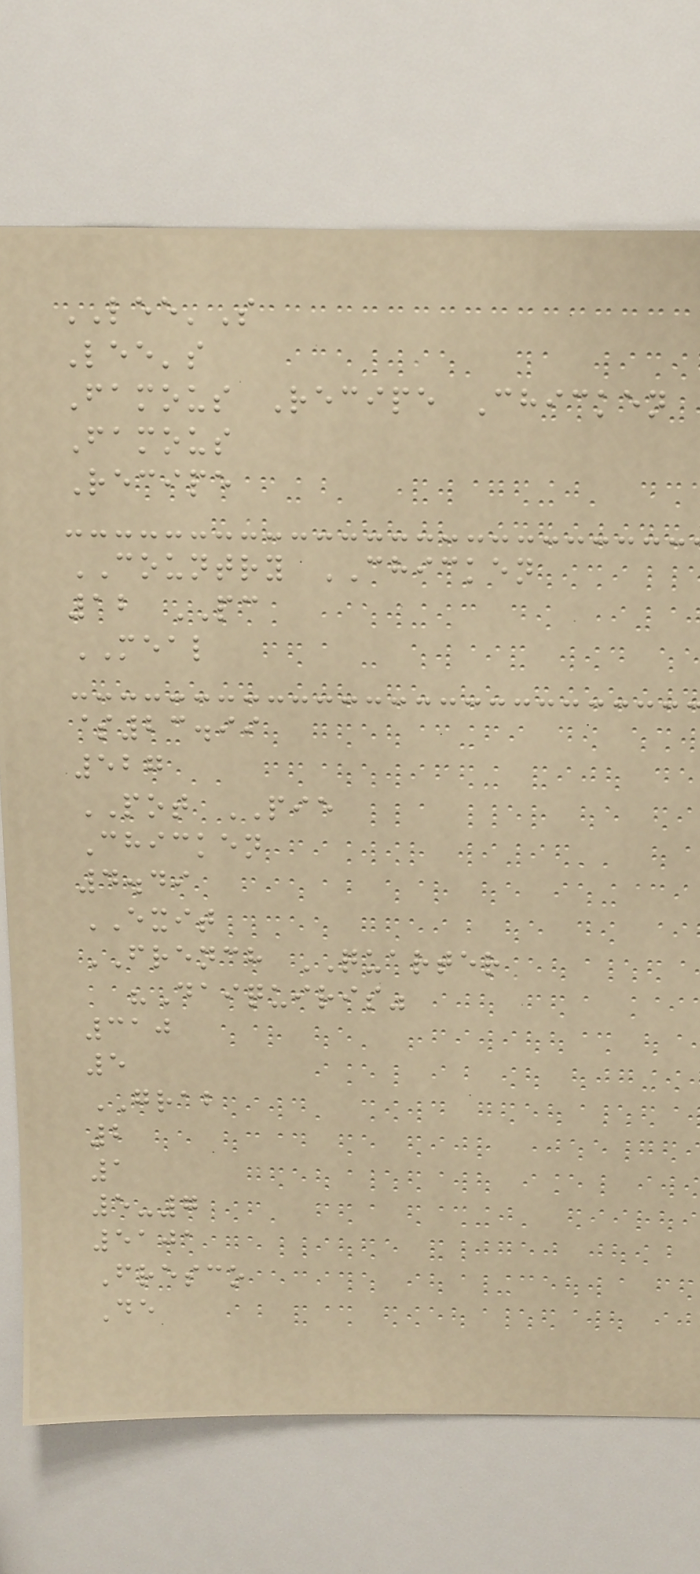LEE'S
Lee's
Famous Recipe Chicken
Famous
Recipe
COUNTRY CHICKEN
12 PC
MEAL
$23.99
527
POT PIE
Chicken
4.49
EXIT
FRENCH QUARTER
"Daiquiris"
310
5
GRAB
2
1
5-7
5101
Fresco
De
